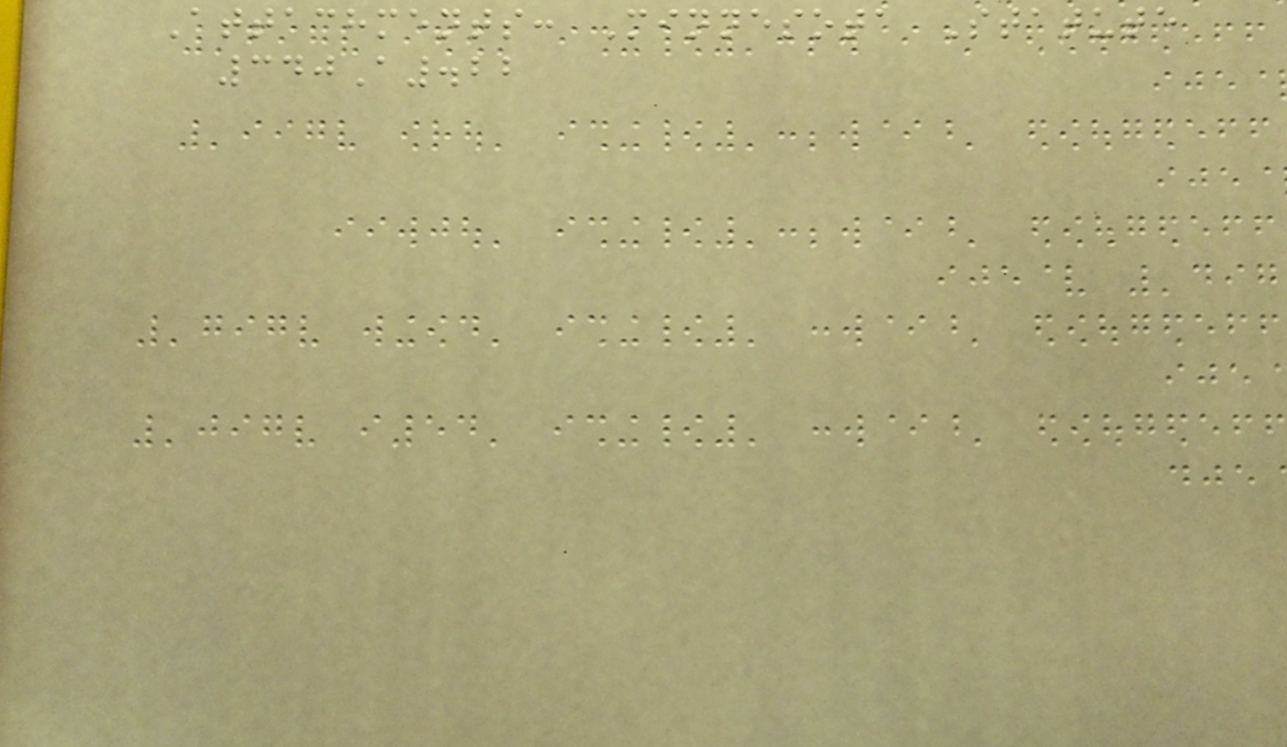Attachments: Minnesota Statute
340A.22
